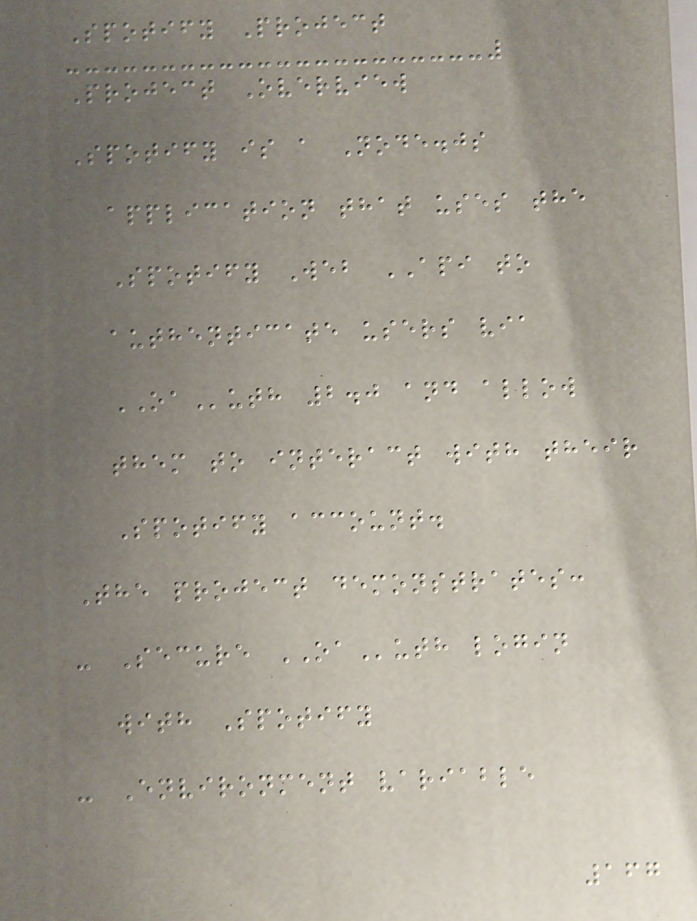Spotify Project
Project Overview
Spotify is a Node.js
application that uses the
Spotify Web API to
authenticate users via
OAuth 2.0 and allow
them to interact with their
Spotify account.
The project demonstrates:
- Secure OAuth login
with Spotify
- Environment variable
167
